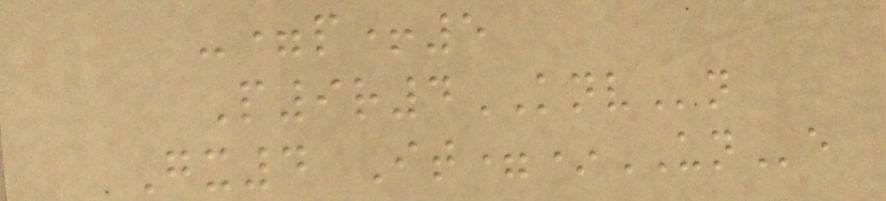-=p+5
P9r4KNVn
Gx4 It=*UNe
